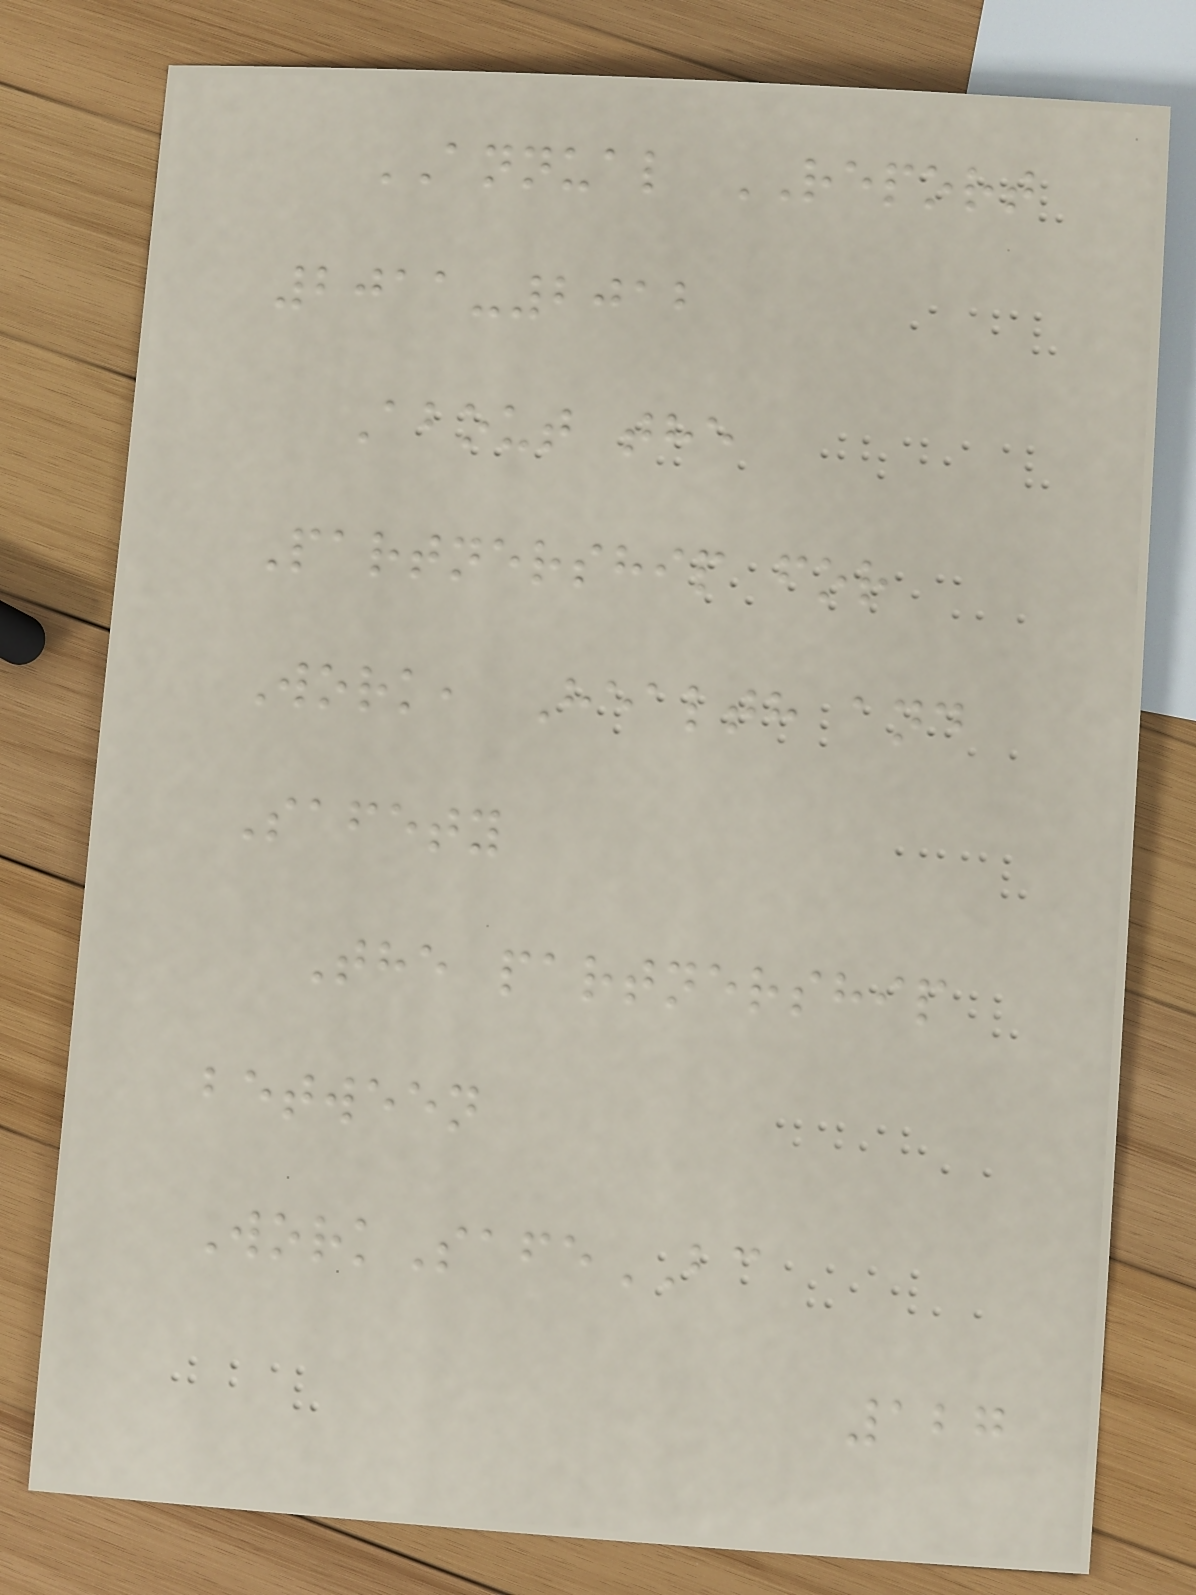ANNUAL REPORT
2011-2012
About the
Partnership for
Work, Health and
Safety
The partnership
between
WorkSafeBC
127
